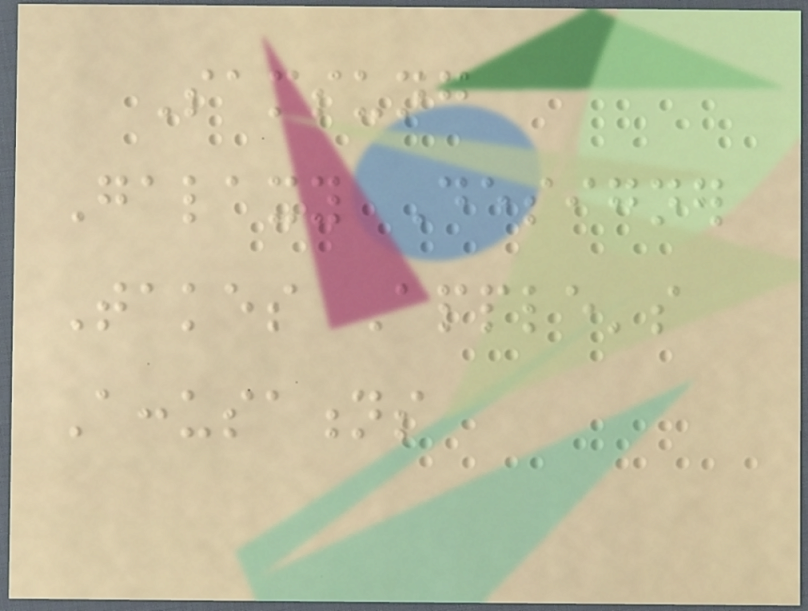Samsung
Galaxy Designer
Takes Apple's
Accusations
